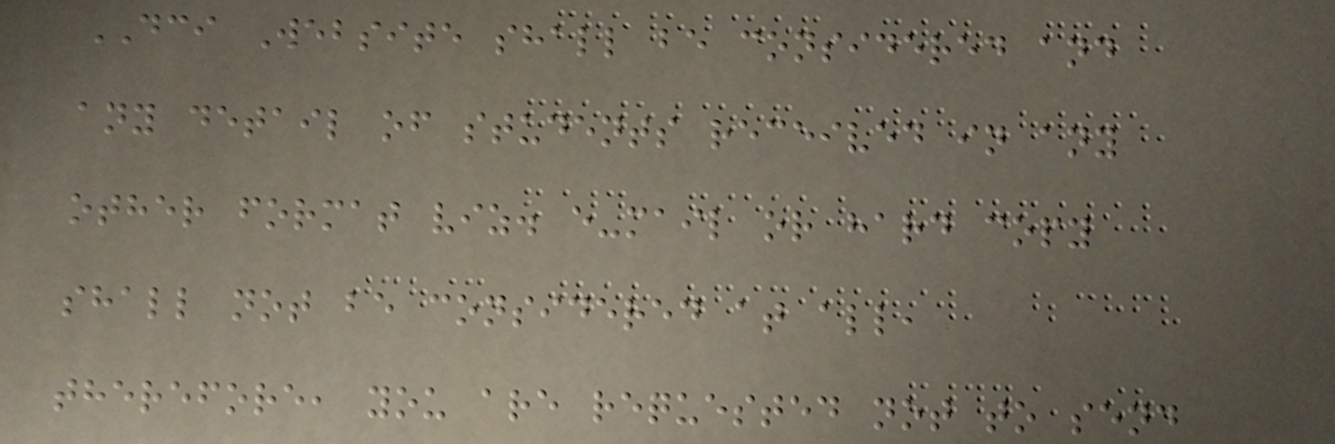DCI Website shall be considered and
any detail of students received in any
other format viz. e-mail or hard copy
shall not be considered at all,
therefore, you are requested not to send
